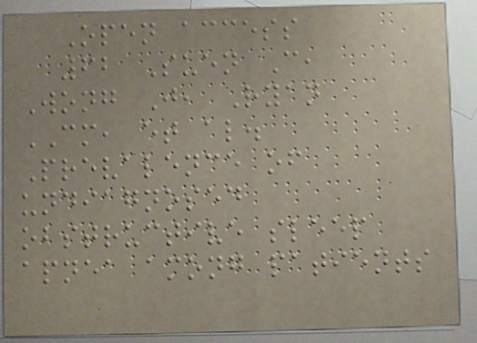Open access
62 Suen C,
Wong J, Ryan
CM, et al.
Prevalence of
undiagnosed
obstructive sleep
apnea among patients
